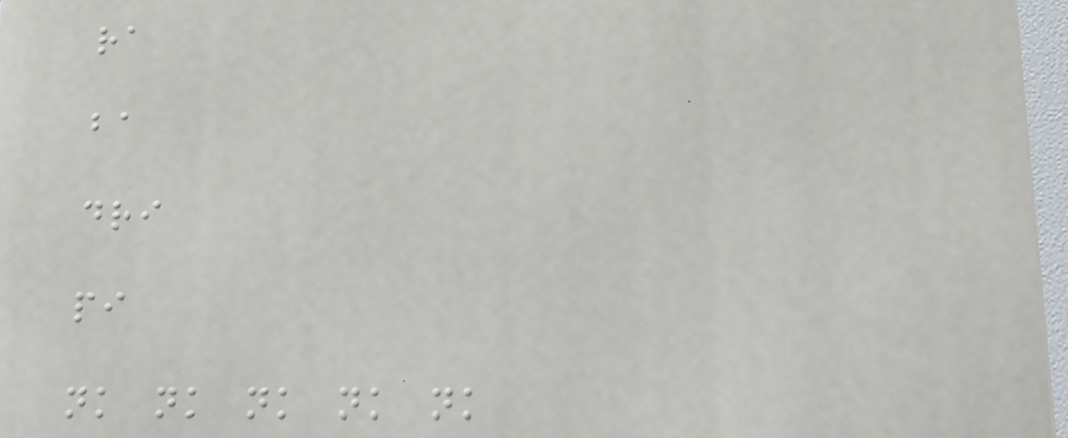ra
ba
dri
pi
nk nk nk nk nk
